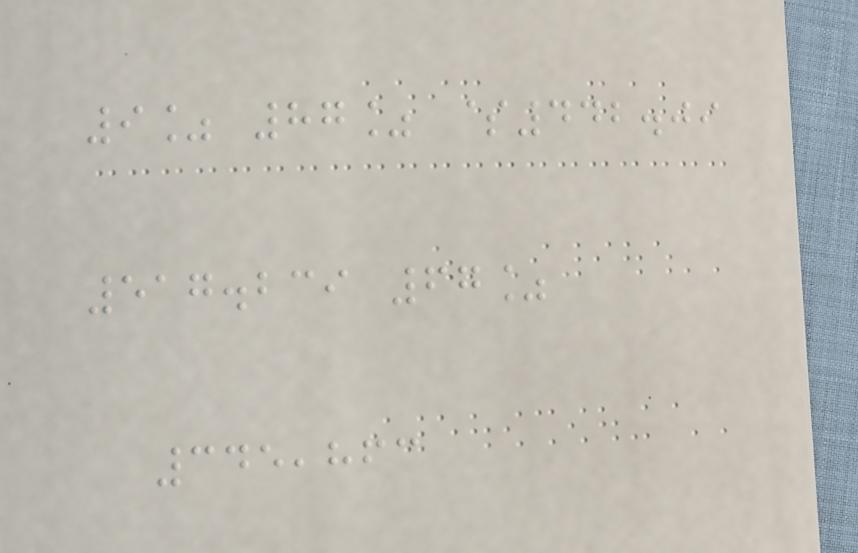9% 87% $442.09
517.239 67%
345,863
